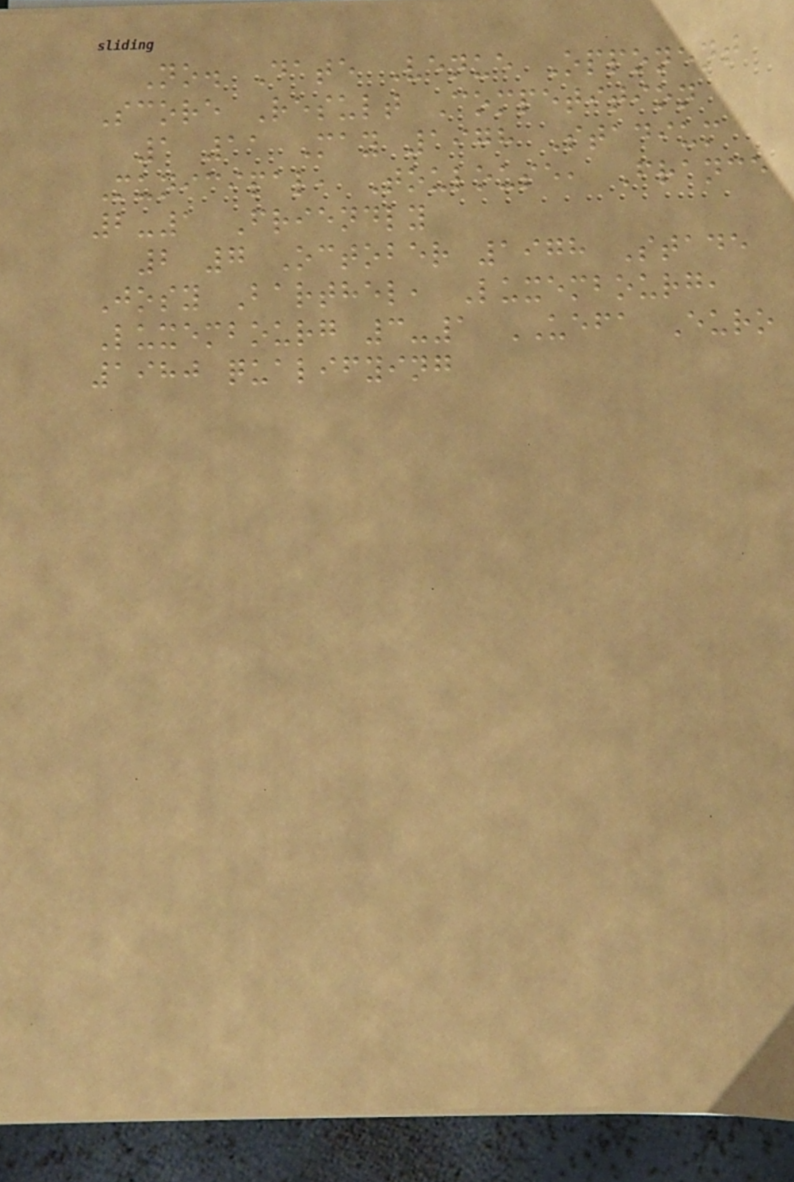No. Date Venue Opponent
Score Result Competition
1 11 May 1978 Stadium
Municipal, Toulouse, France
2-1 Friendly
2 7 October 1978 Stade
Josy Barthel, Luxembourg,
Luxembourg 3-1 UEFA Euro
1980 qualifying
